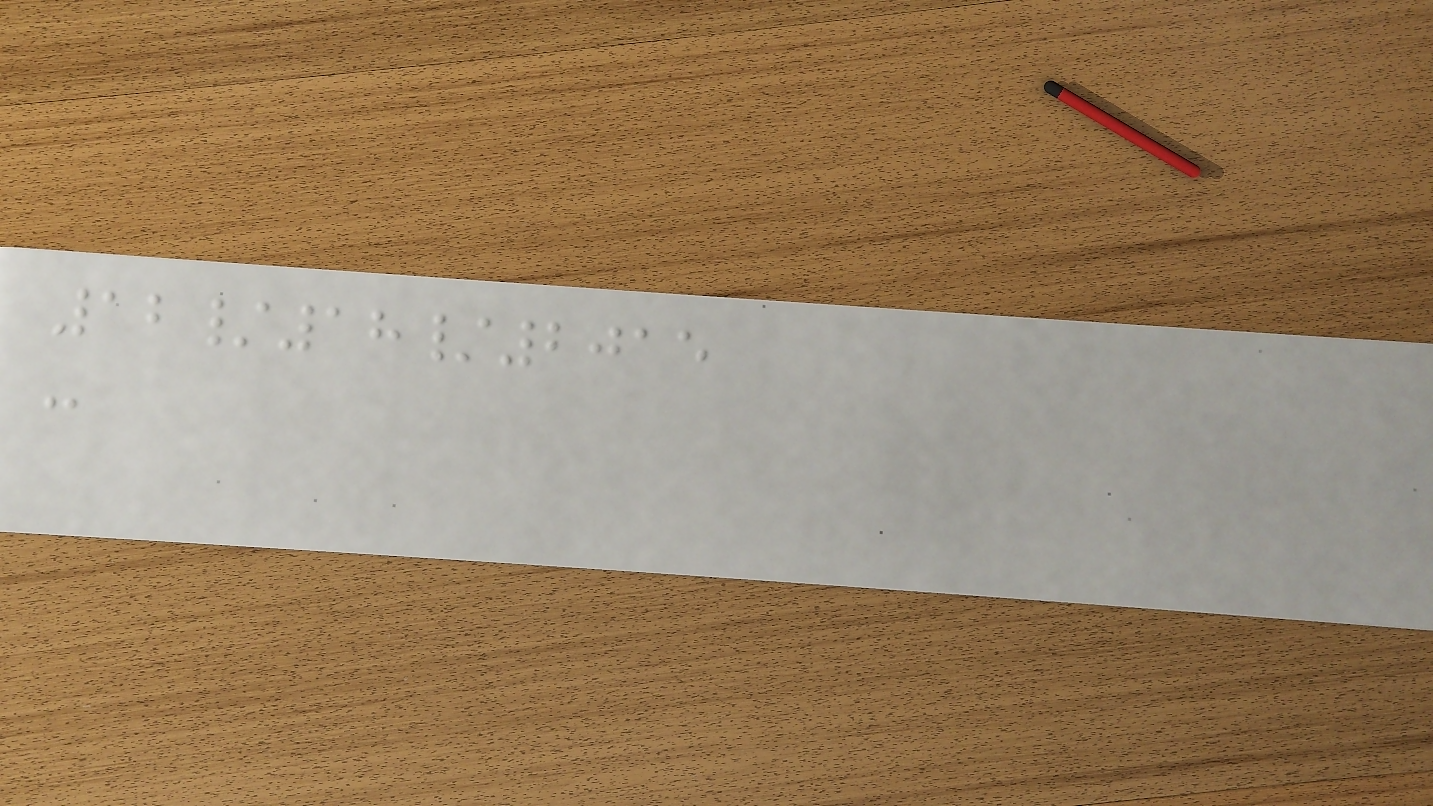12/18/2015
-
